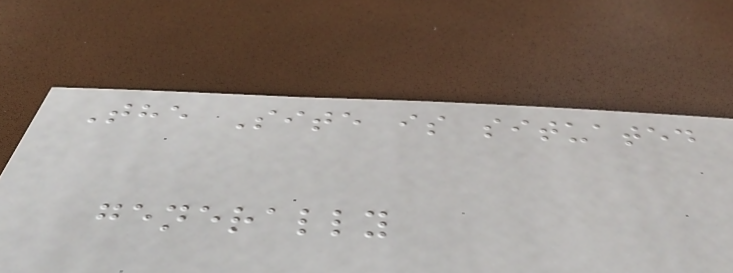The Site is situated
generally
